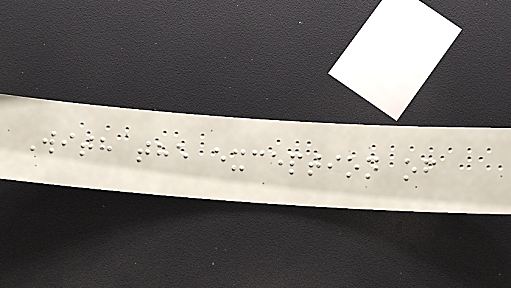With the exception of
